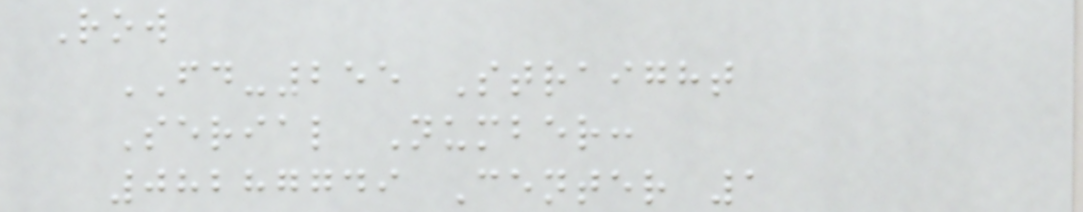Row
FD-255 Straight
Serial Number:
08287749 Center 1
